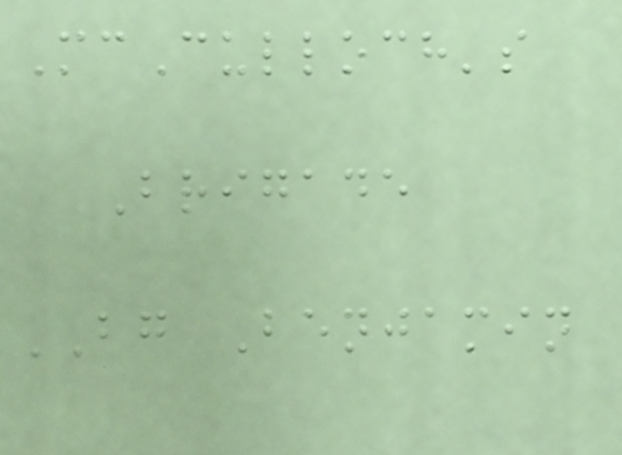McCulloch's
Brigade
BG Benjamin
